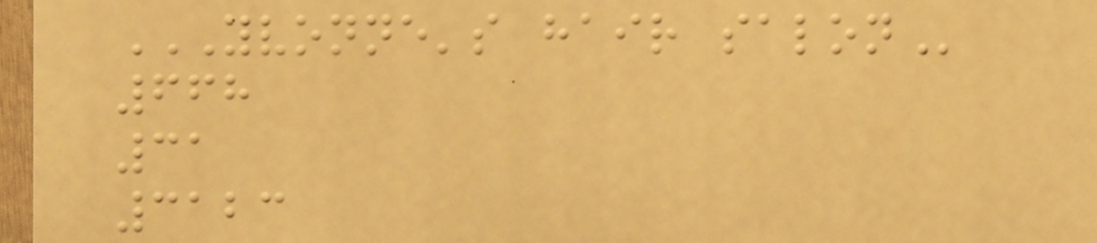YVONNE'S HAIR SALON
668
31
3123
